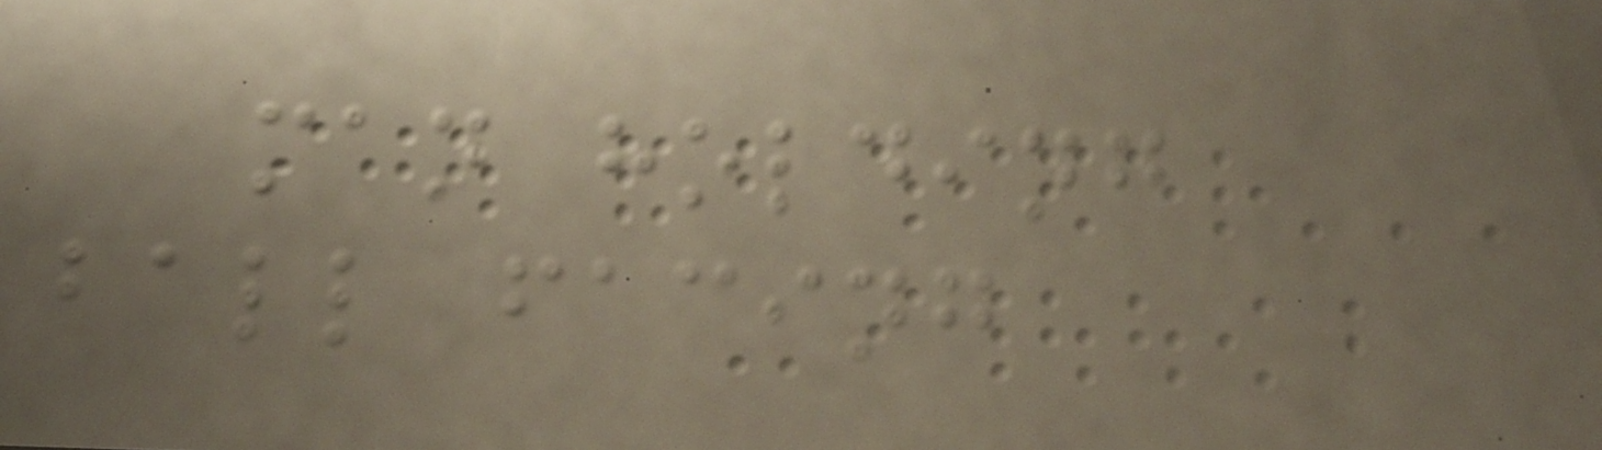man holding
ball facing
